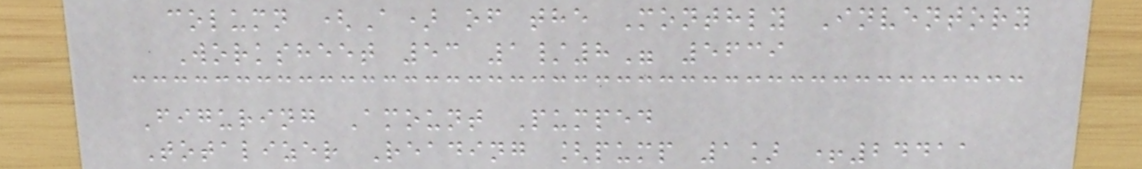column (A) of the Monthly Inventory
Worksheet 53 1/8" 5639
Figuring Amount Pumped
Totalizer Reading [pump 1] +24411
